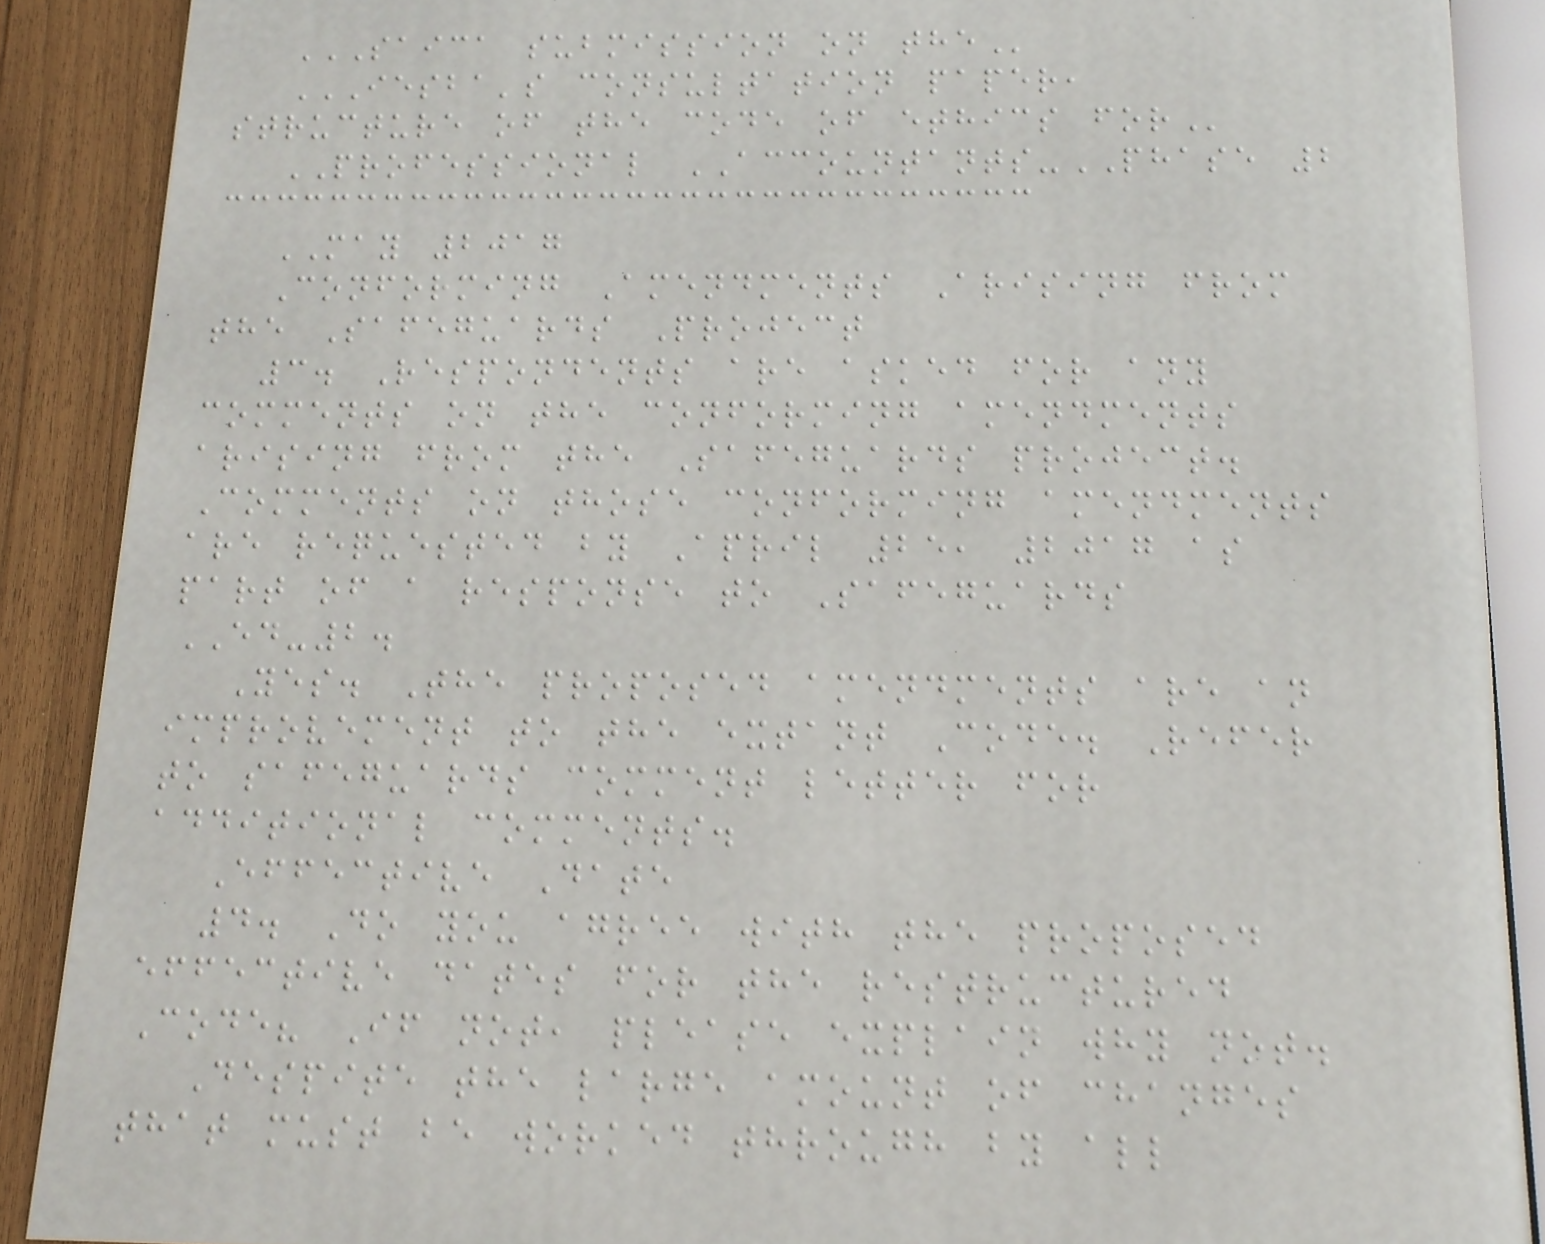SAICA SUBMISSION ON THE
IESBA'S CONSULTATION PAPER,
STRUCTURE OF THE CODE OF ETHICS FOR
PROFESSIONAL ACCOUNTANTS-PHASE 2
MAY 2017
Conforming Amendments Arising from
the Safeguards Project
3. Respondents are asked for any
comments on the conforming amendments
arising from the Safeguards project.
Comments on those conforming amendments
are requested by April 25, 2017 as
part of a response to Safeguards
ED-2.
Yes. The proposed amendments are an
improvement to the extant Code. Refer
to safeguards comment letter for
additional comments.
Effective Date
4. Do you agree with the proposed
effective dates for the restructured
Code? If not, please explain why not.
Despite the large amount of changes
that must be worked through by all
